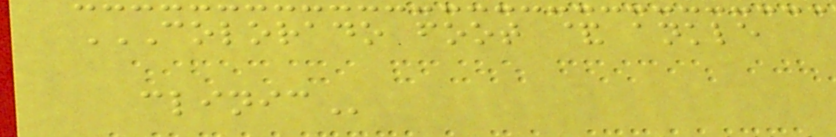COLORADO FOOT & ANKLE
CLINIC
